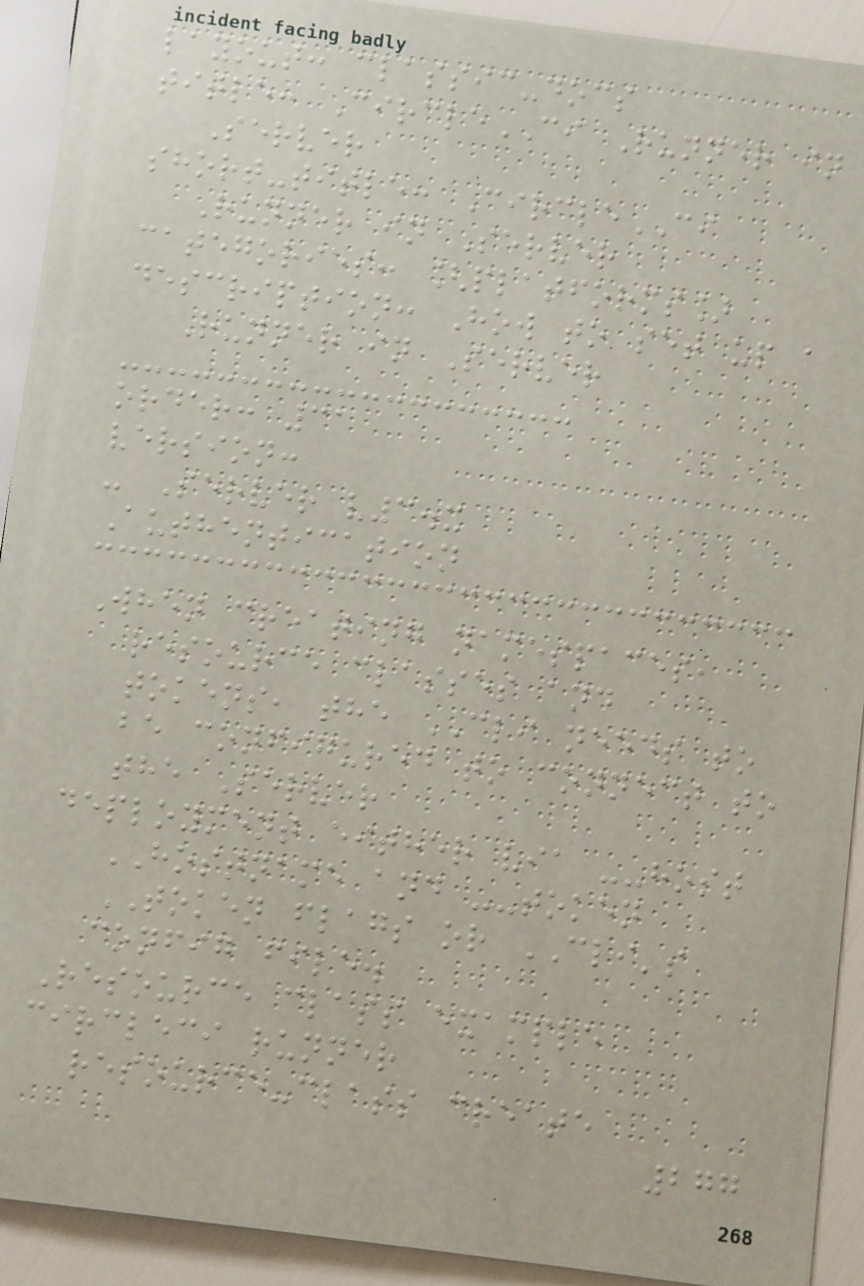layout: classic-docs
title: CircleCI Runner in
Server
short-title: CircleCI
Runner in Server
categories: [platforms]
description: How to set up a
Runner in Server
order: 31
version:
- Server v3.x
Authentication
When creating namespaces,
resource classes and
tokens, the CLI needs to
be configured to connect to
the Server
deployment either via --host
HOSTNAME and --token
TOKEN flags or CLI's
config file.
Resource class example
circleci runner
resource-class create
277
